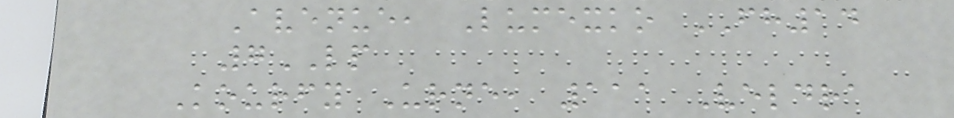Avenue, Lumexko FH14
7LP
Kourfy Urne, 111 Veldra
